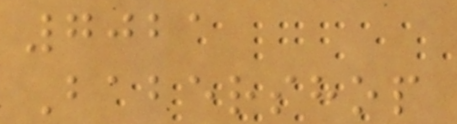7021
Babershop
